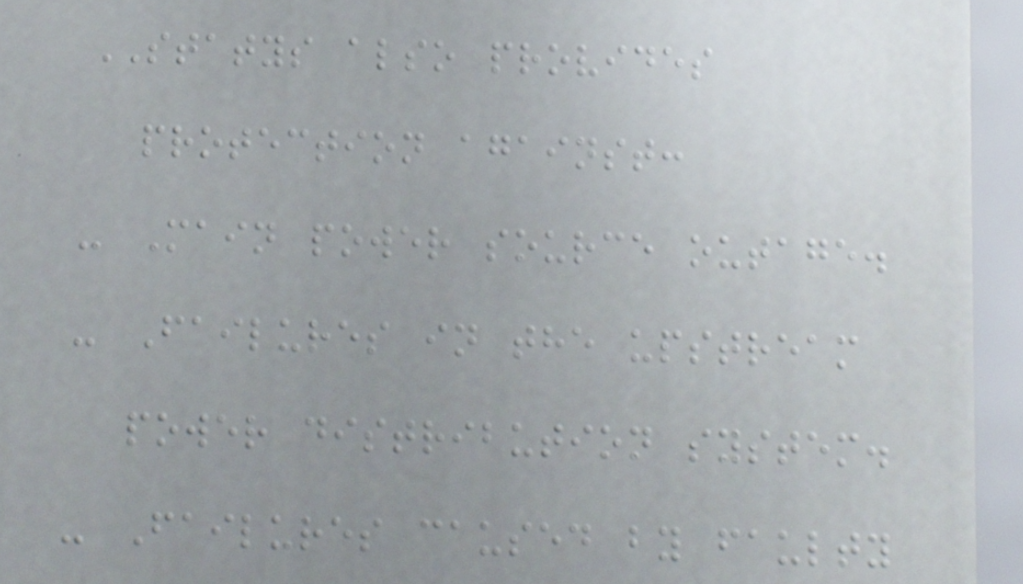STATYS also provides
protection against:
- Main power source outage.
- Failures in the upstream
power distribution system.
- Failures caused by faulty
